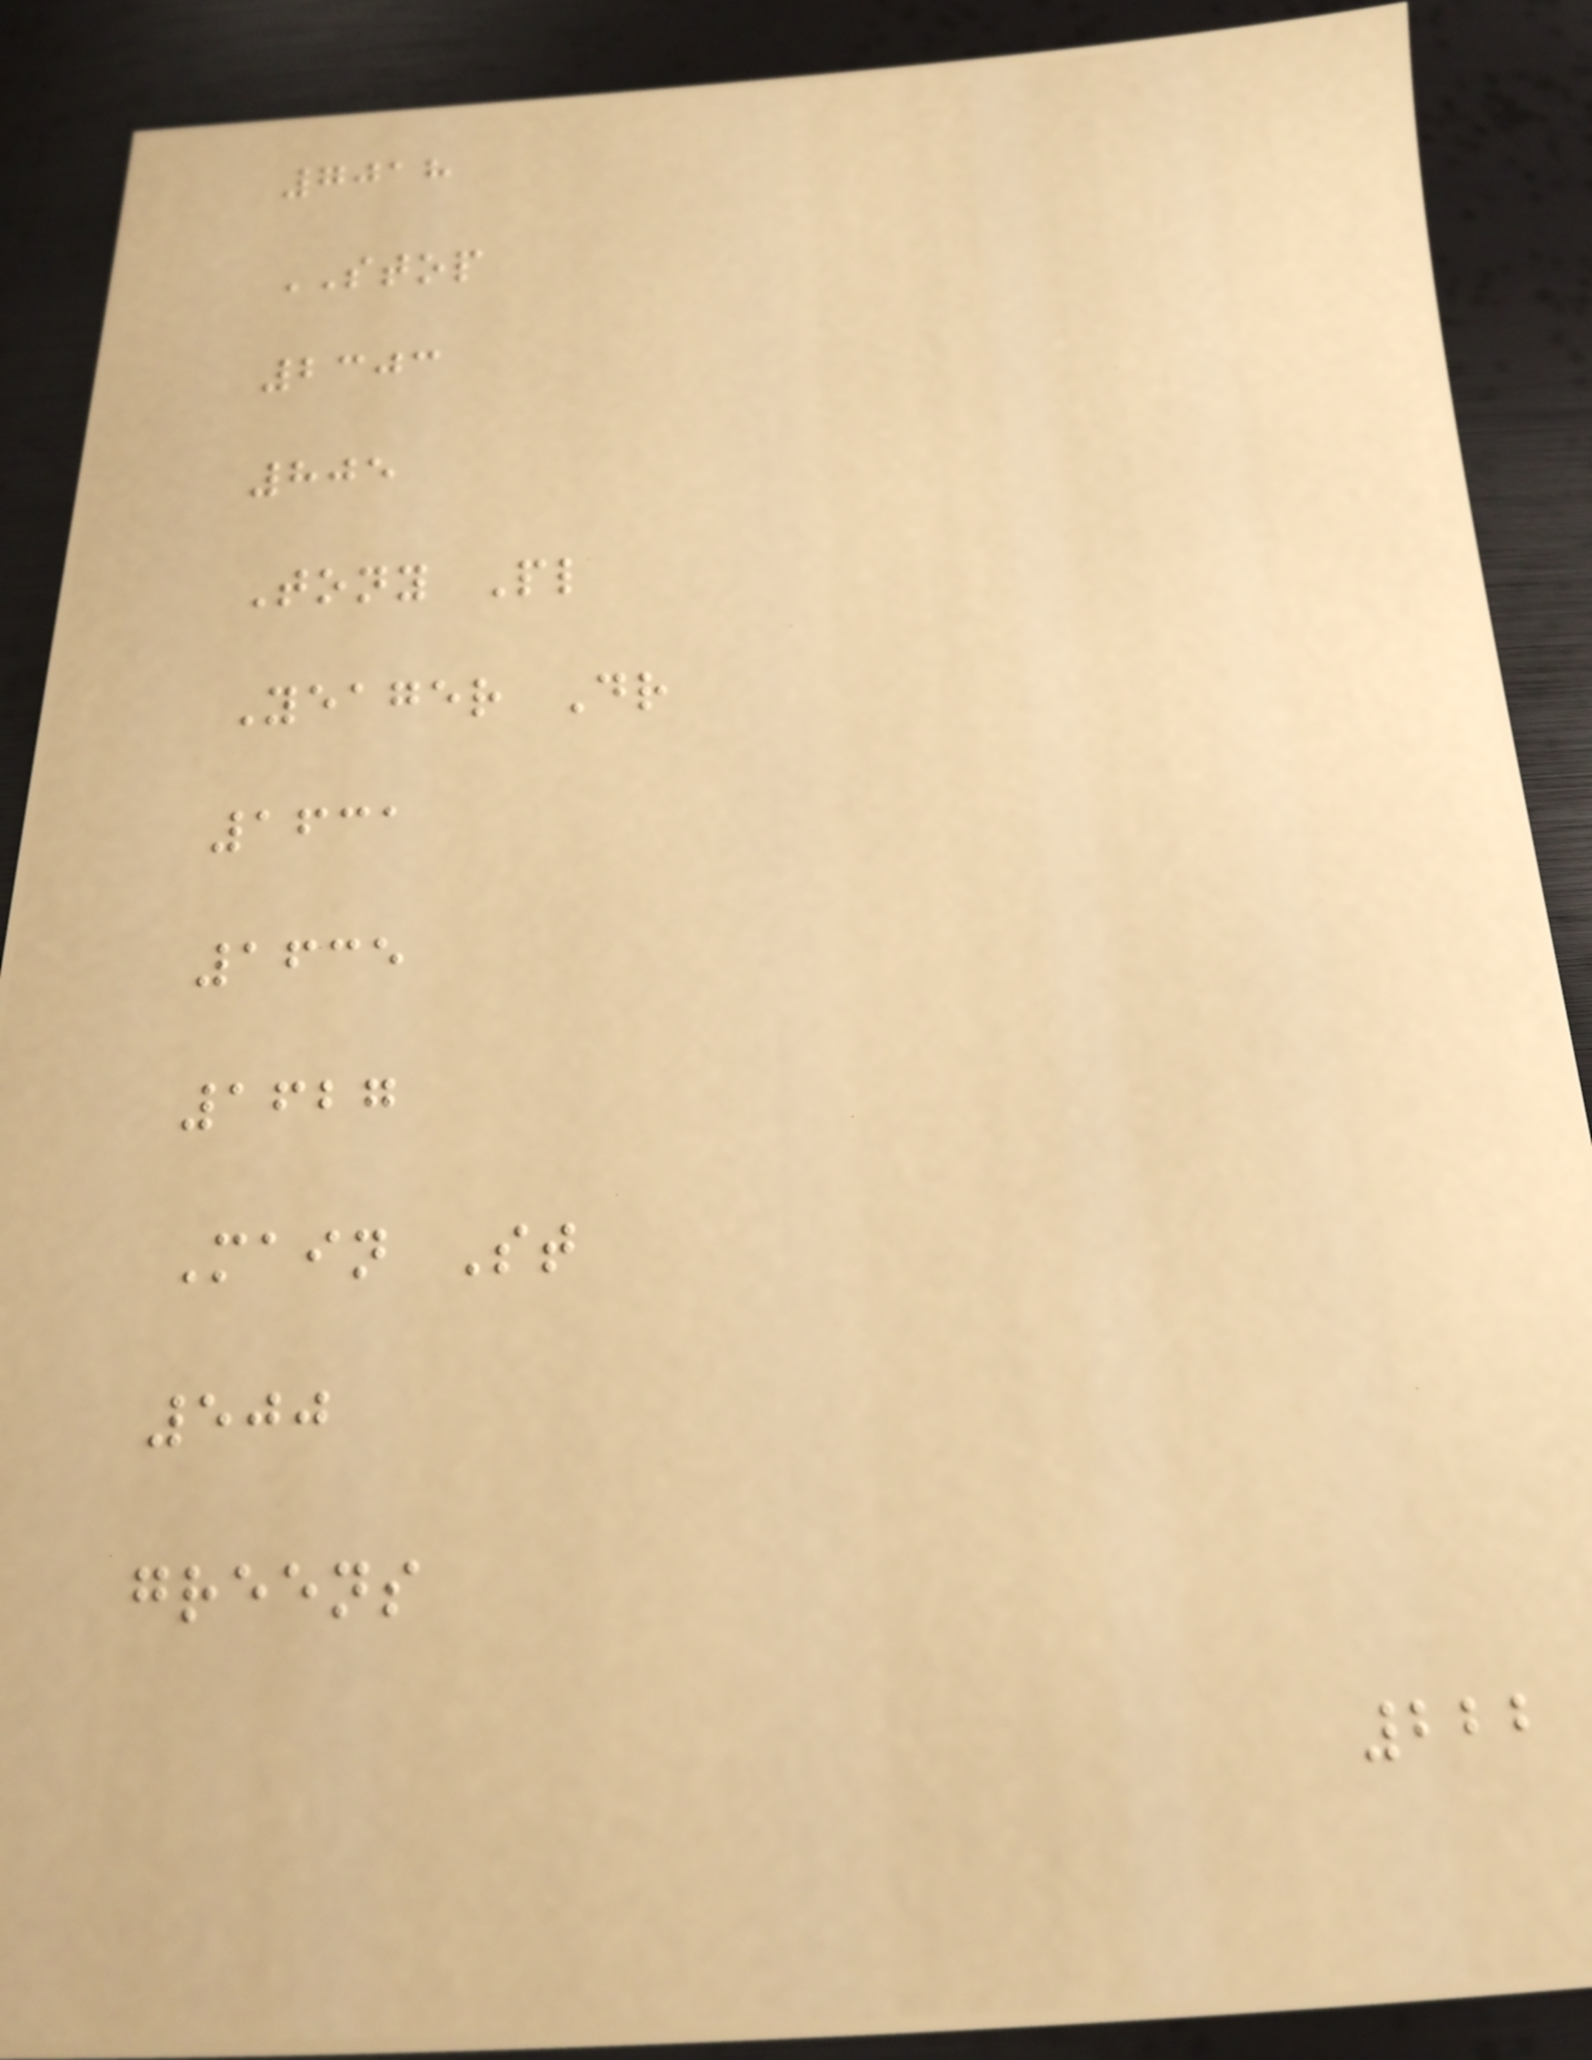7018
STOP
2303
805
Tony Pl
Yeager Dr
1631
1635
1627
Main St
500
greens
222
